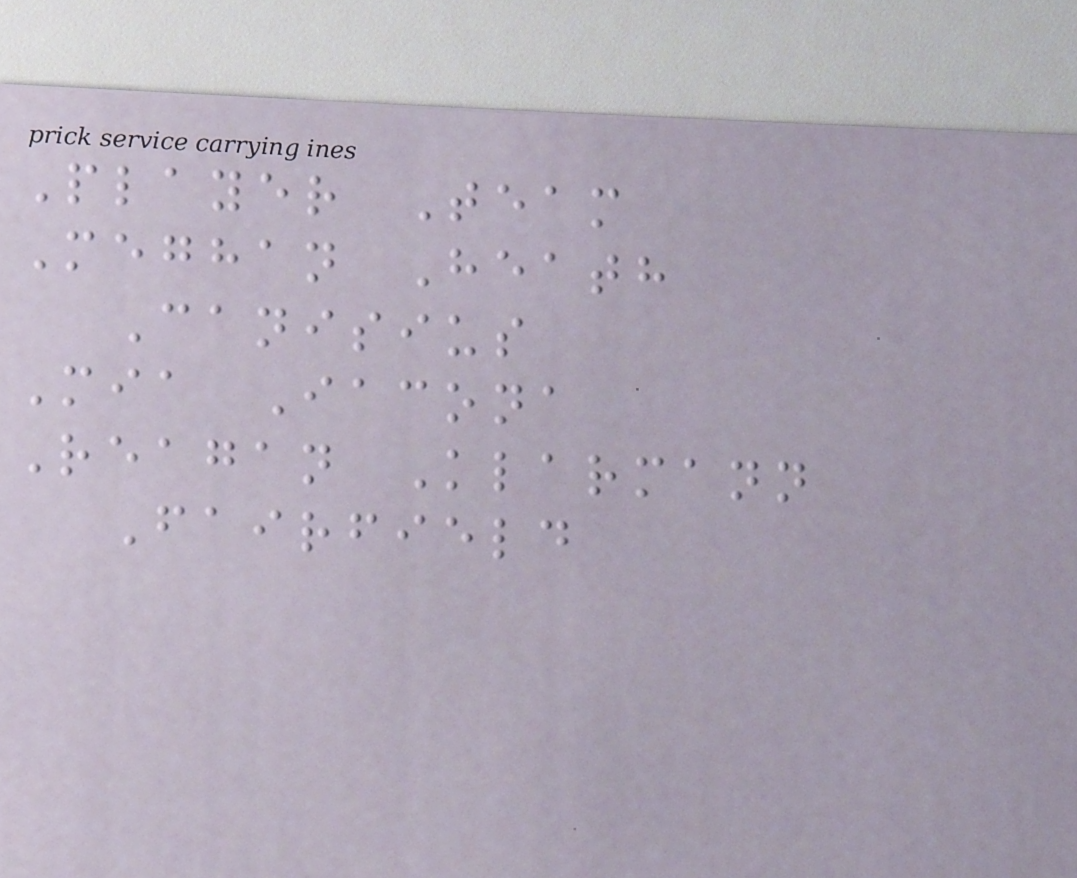Player Team
Meghan Heath
Canisius
Mia Iacona
Reagan Klarmann
Fairfield
